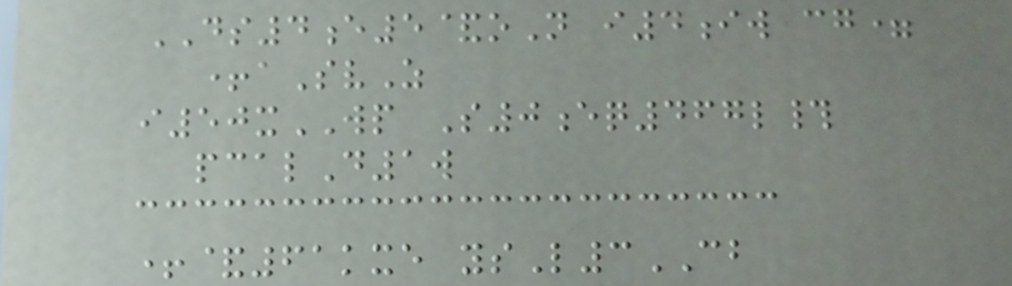DS4e5&oN i4iw cg=
+aSvZ
i50xWP S0eq467l#
pcalD1w
+&61kxe ysL3CB
